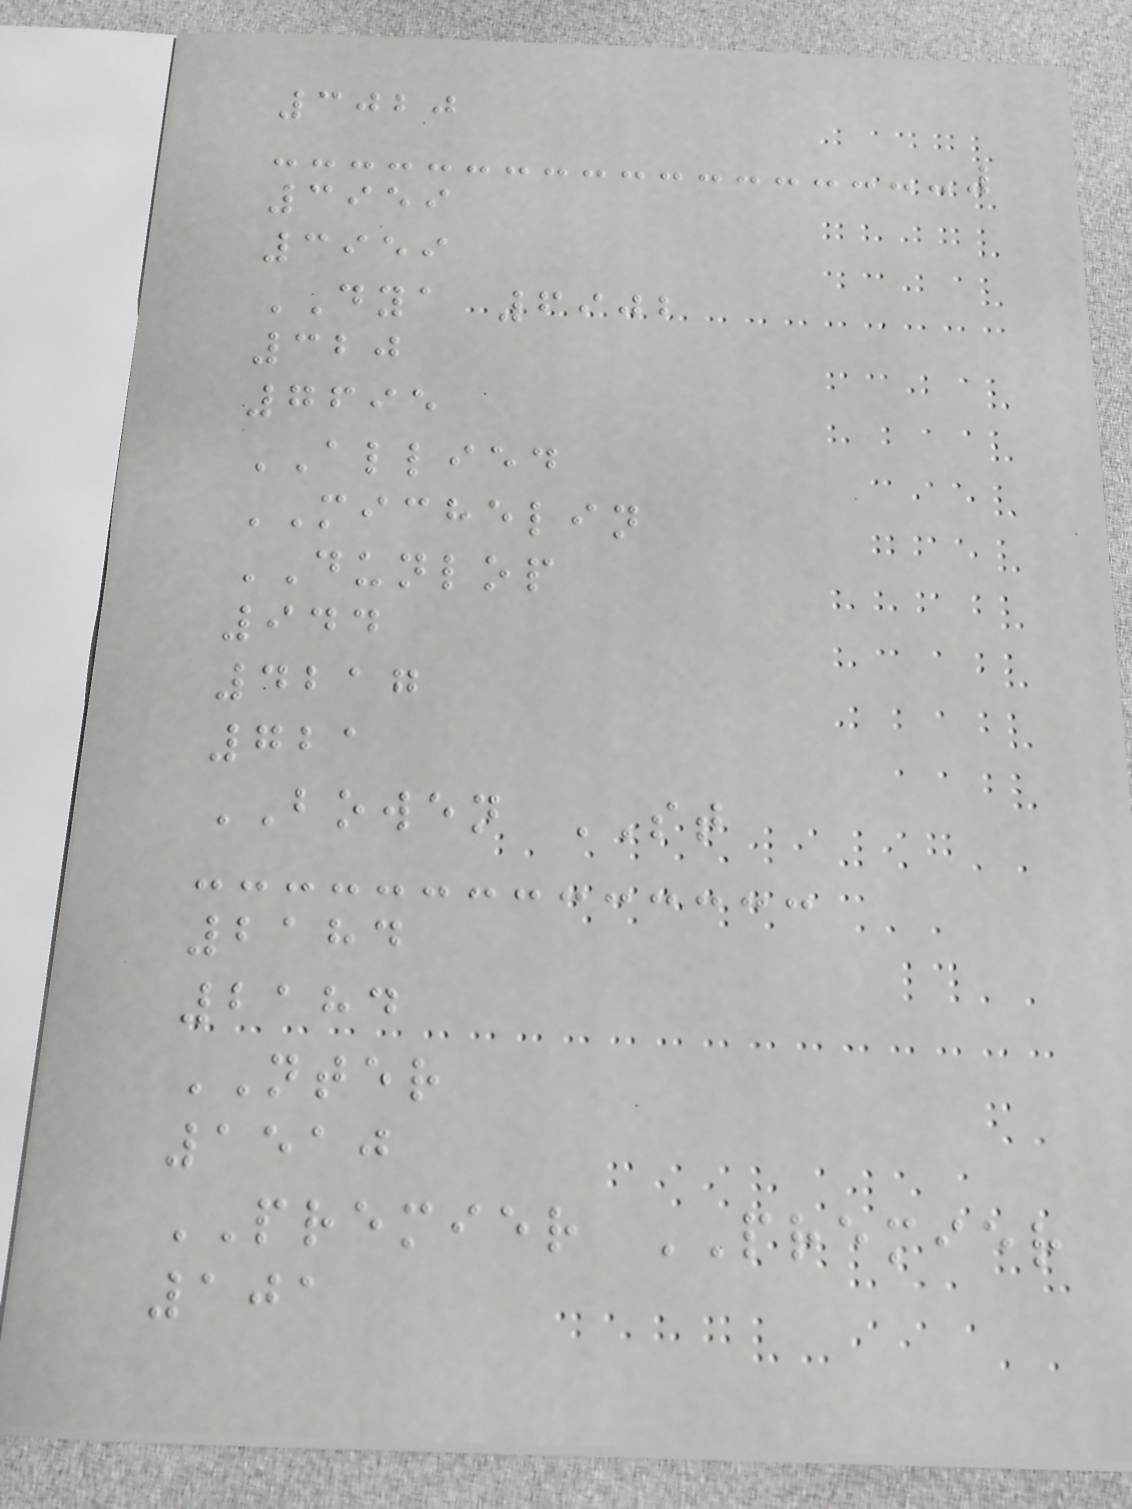3020
3959
3959
DYA 6902
320
7695
ALLIED
MICHELIN
DUNLOP
944
4217
721
BOWEN ST
2184
2184
NTER
1510
PREMIER PREMIER
101
